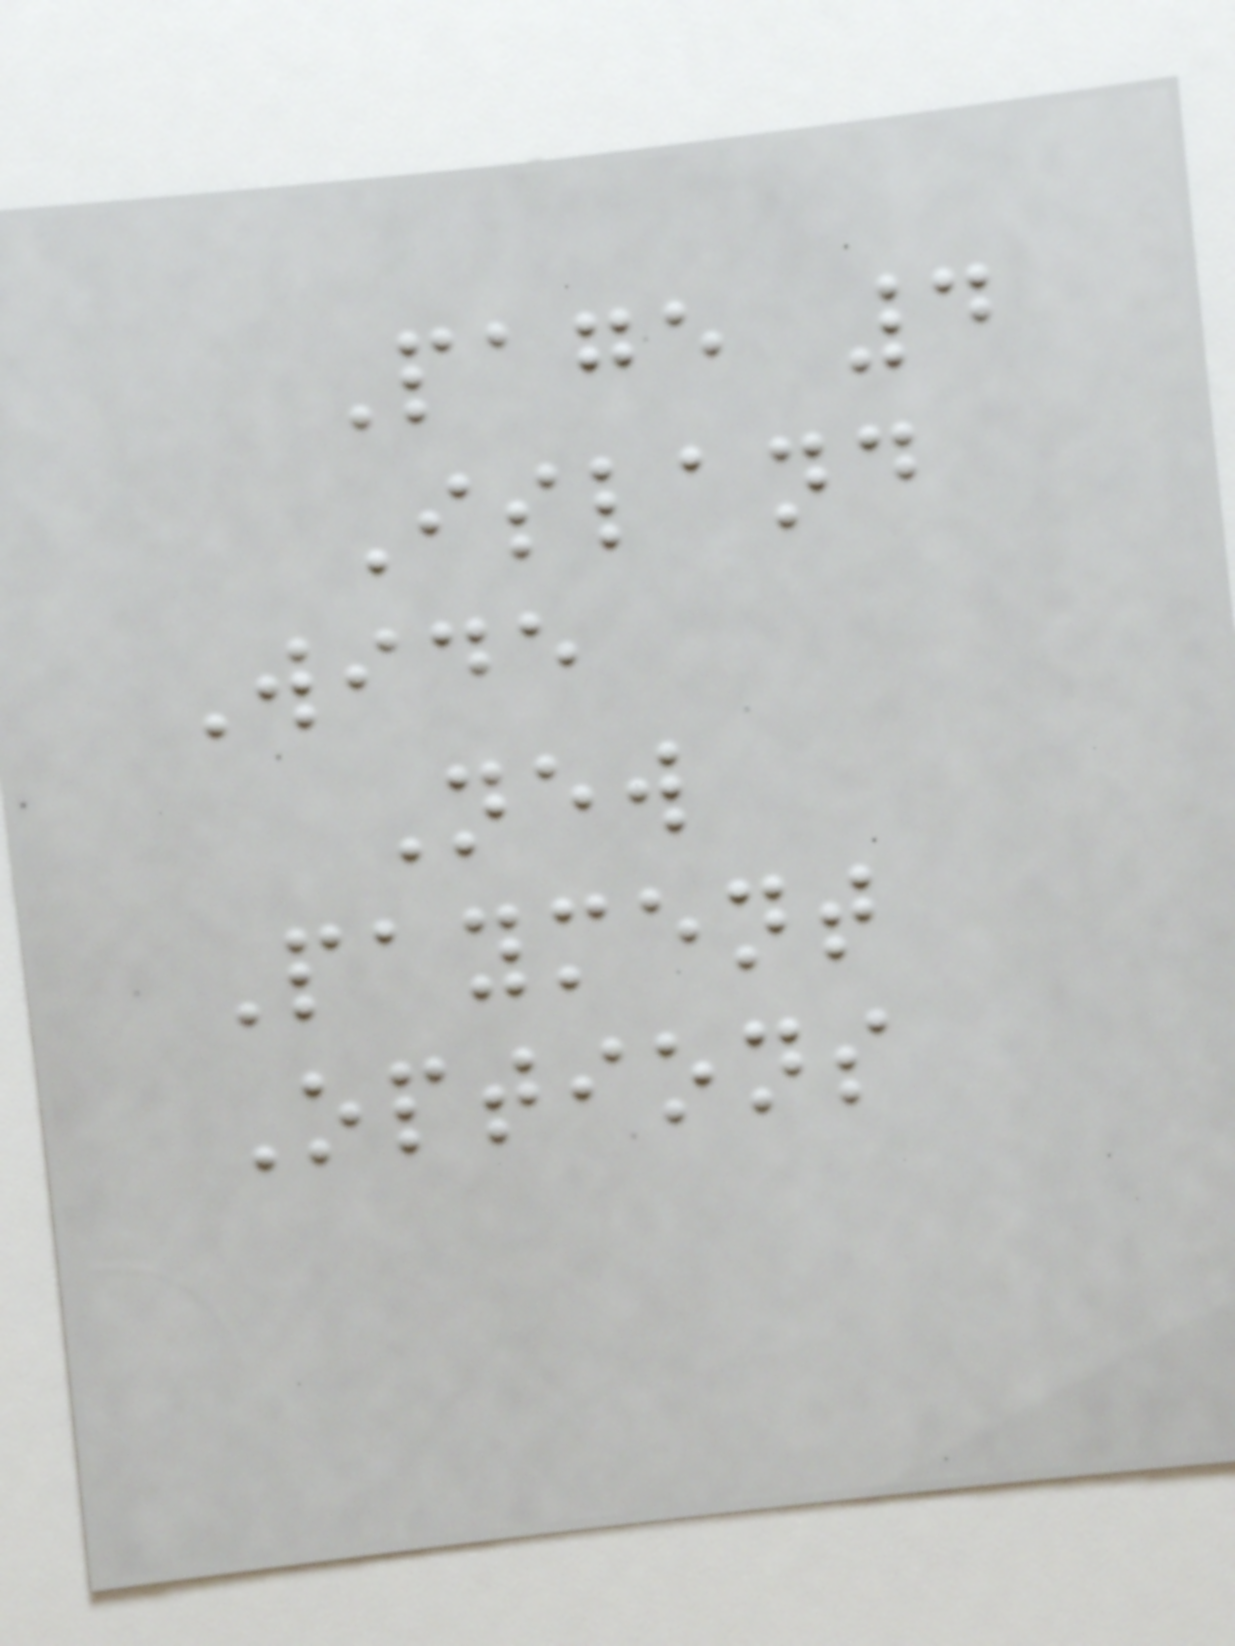Page 4
Island
Wide
New
Payment
Options
